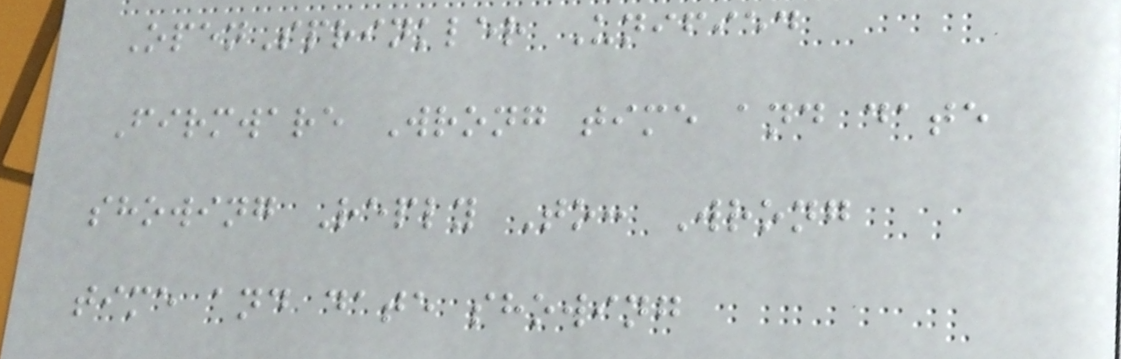OpenSprinkler Unified
Firmware Wrong time and date
showing Reply To: Wrong
time and date showing
